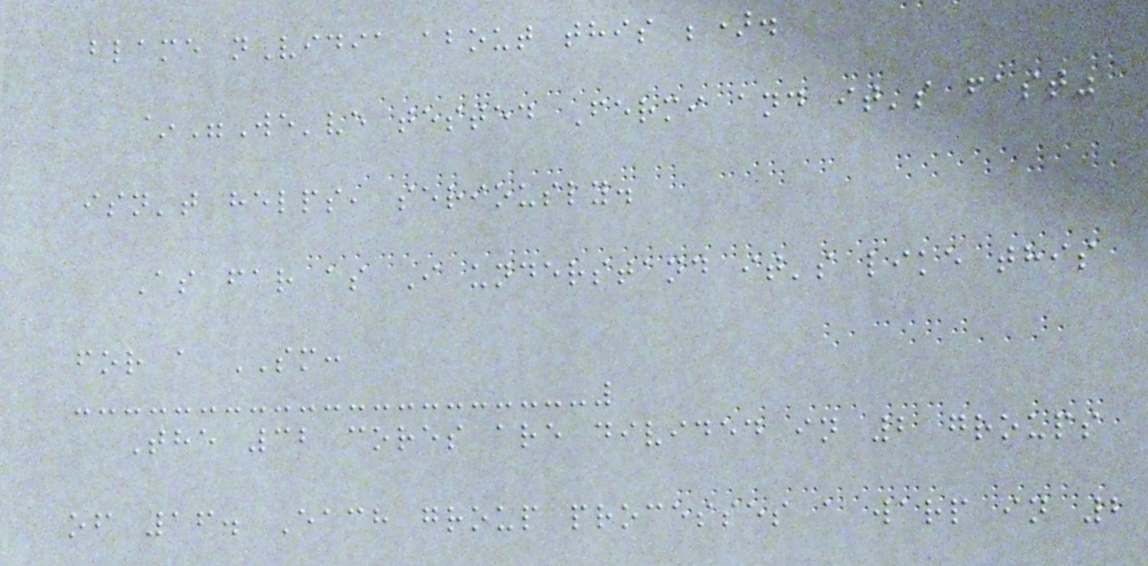blame nVidia about this ;).
~"We've tested Fermi and it's fast"
isn't helps, seriously.
As far as I understand it's like this
for a SM:
The 32 cores are divided in 2 groups
of 16. Each group processes a warp in 2
